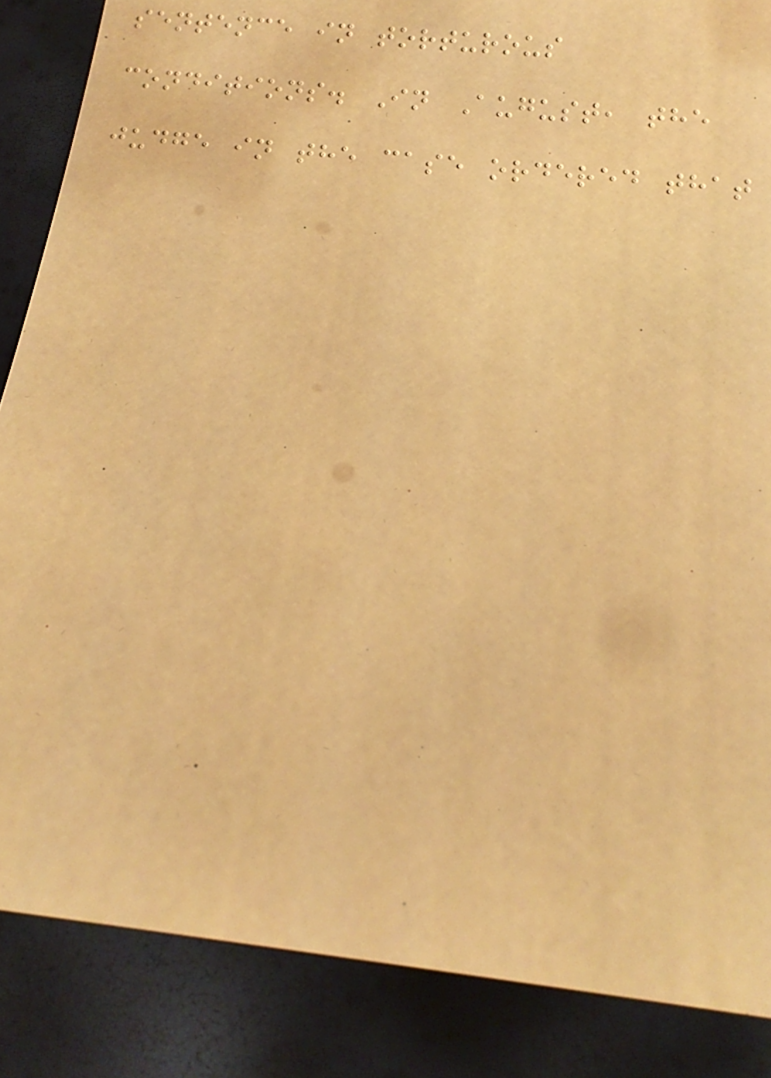sentence in torturous
conditions. In August, the
judge in the case ordered that
